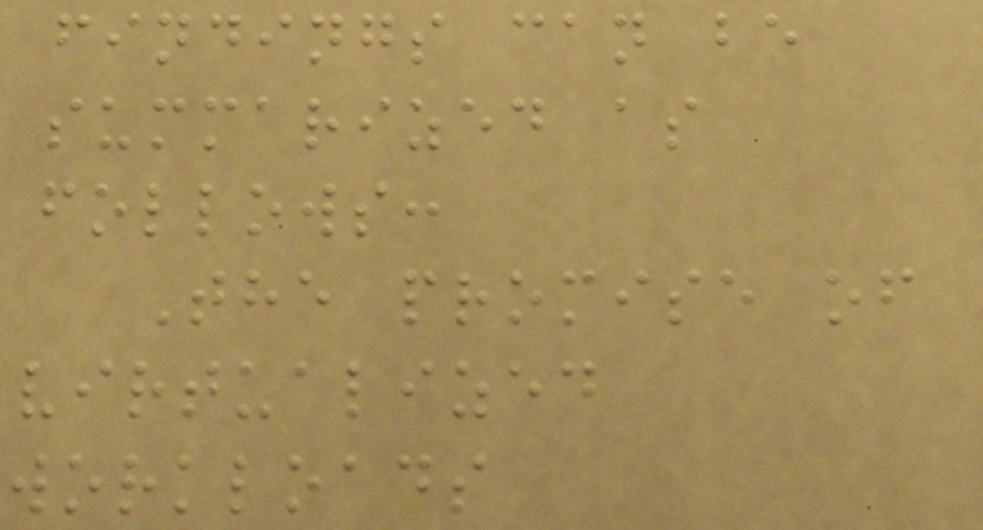findings can be
summarized as
follows:
The promise of
virtualized
workloads
